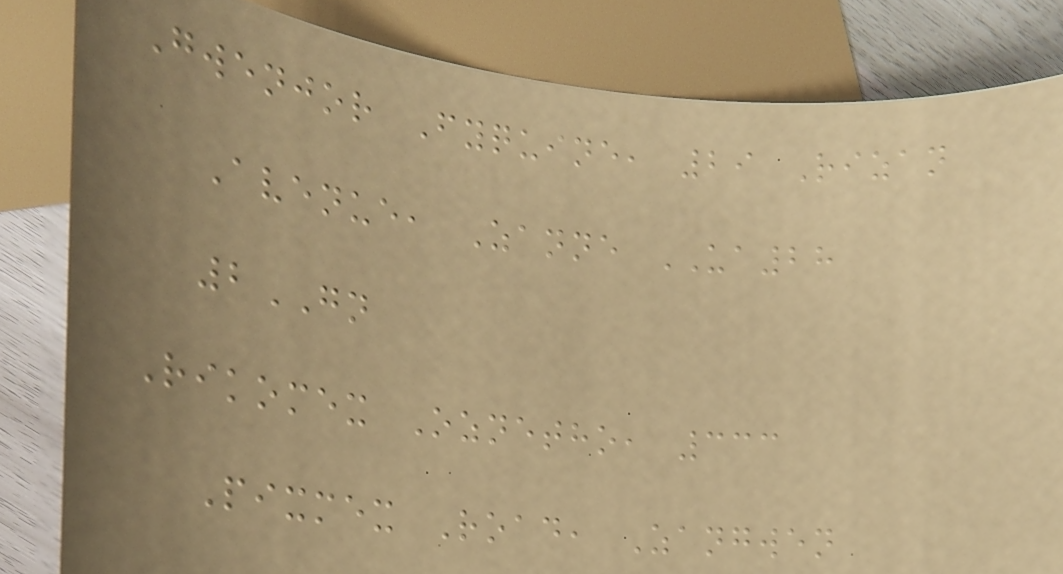Gwenjor Fyquine, 29 Rizan
Avenue, Zanne UA28
2GN
Rikomex Oznetho, 333
Pixmex Road, Zangwen
